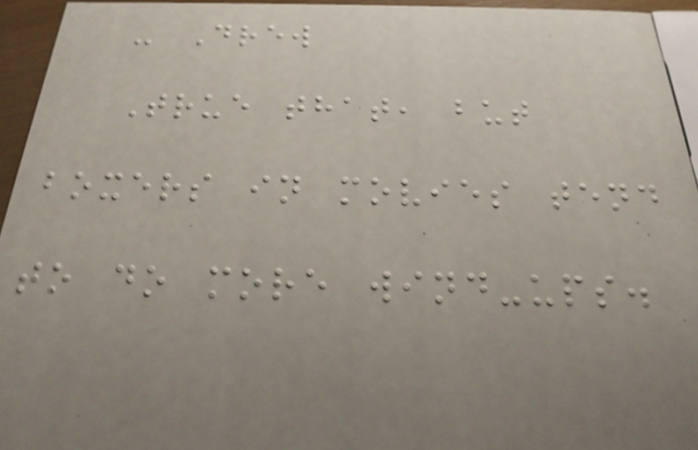- Drew
True that, but
boxers in movies tend
to do more wind-ups.
